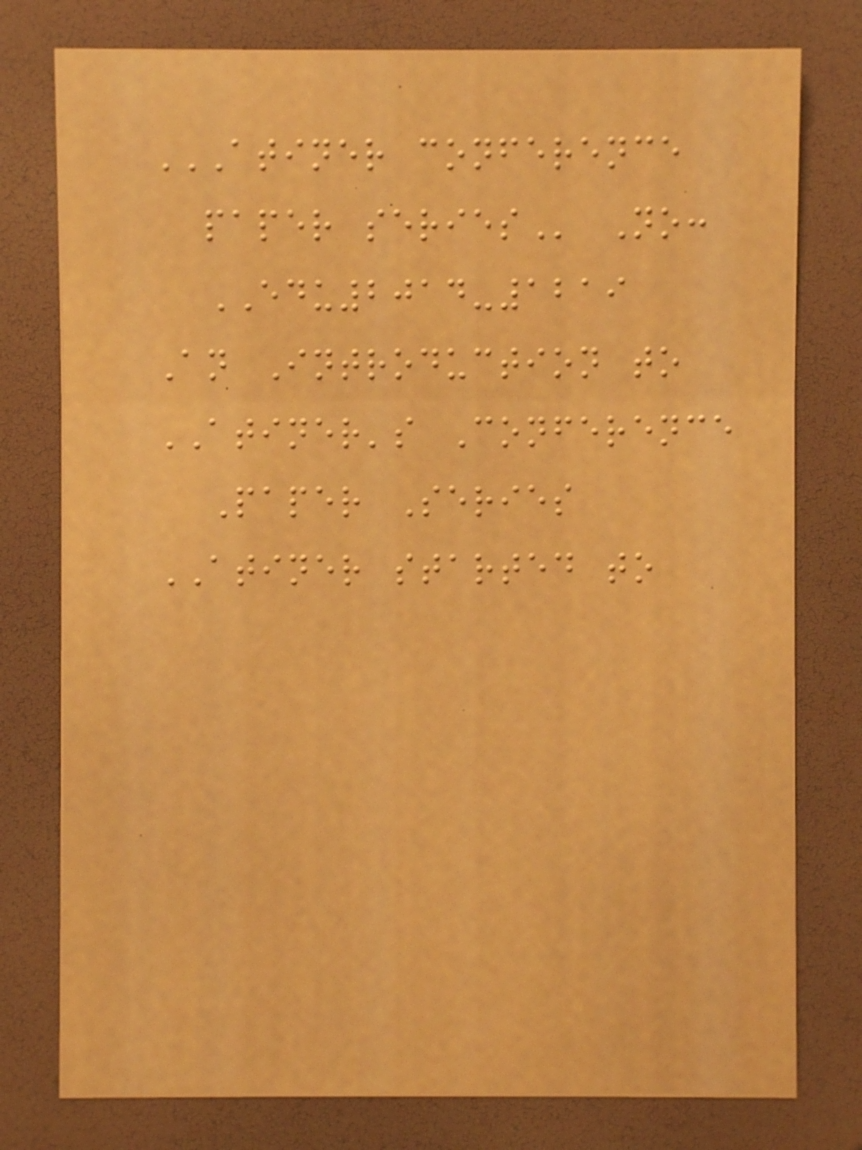ATINER CONFERENCE
PAPER SERIES No:
EDU2014-1219
An Introduction to
ATINER's Conference
Paper Series
ATINER started to
